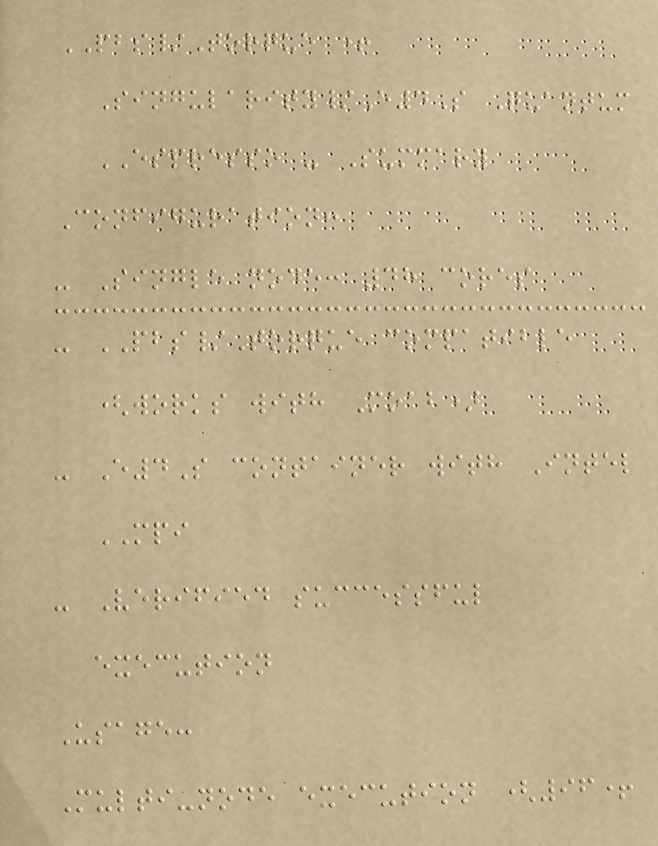PBS/Torque +
Singularity/E4S Quantum
ESPRESSO - Summary
Configuration:
- Single node: 48 cores
- PBS/Torque compatible
(works with Moab)
- E4S container with Intel
MPI
- Verified successful
execution
Usage:
Multi-node execution (96+
